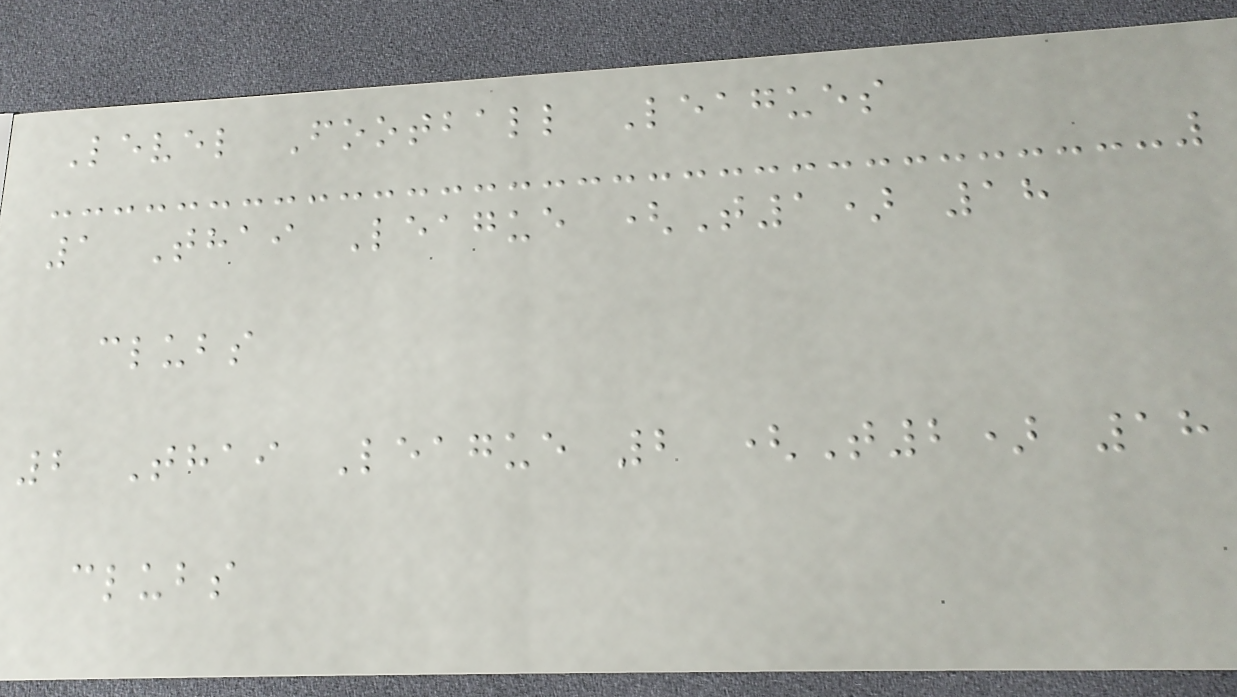Level Football Leagues
1 Thai League (T1) 18
clubs
2 Thai League 2 (T2) 18
clubs
